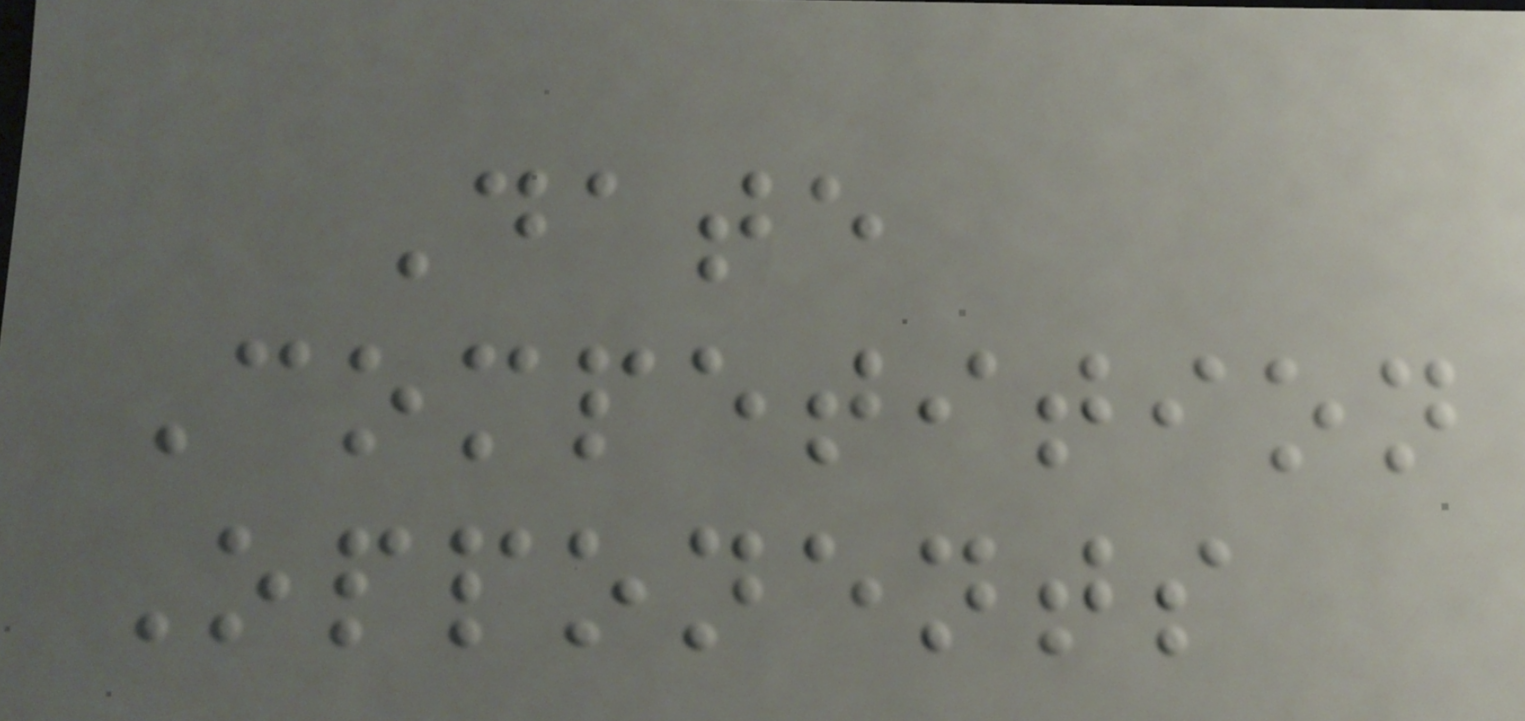Date
Competition
Opponents
